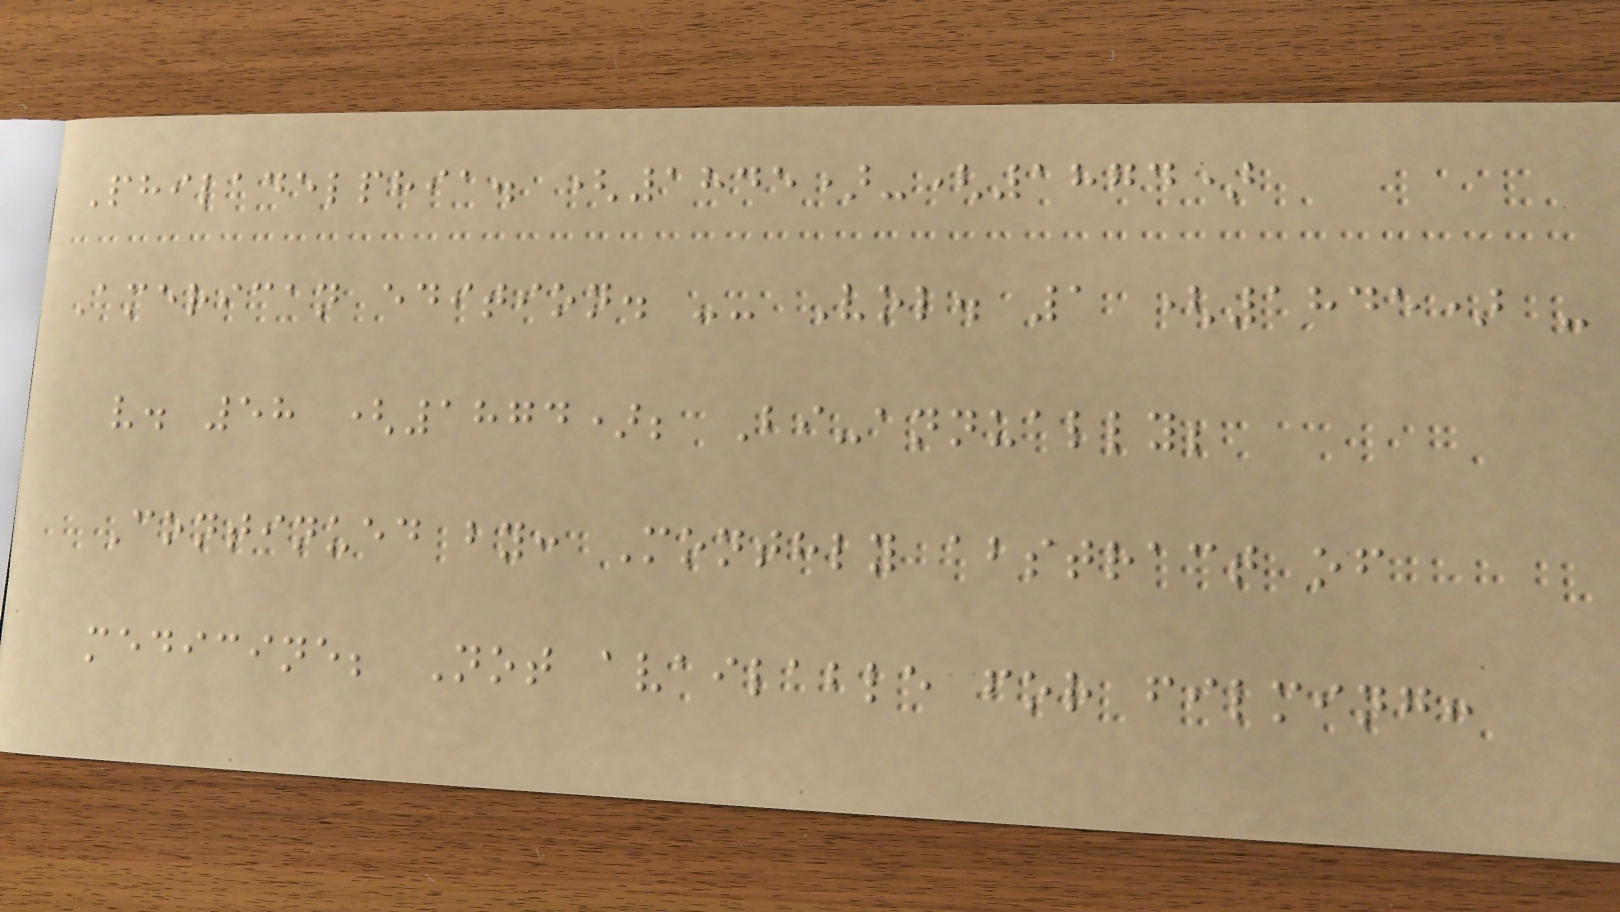Philadelphia. (1845)-(1874)
American edition. -- Vol. 1 (1845) -
v. 58 (1874); Bi-annually;
Continued by: Monthly abstract of
medicine; Not available for filming:
